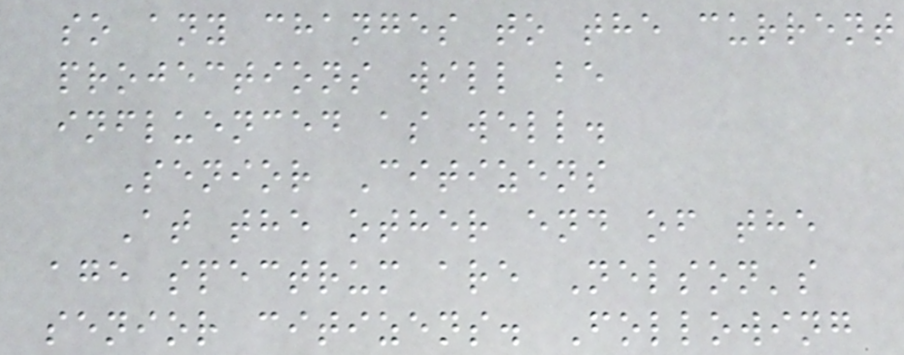so any changes to the current
projections will be
influenced as well.
Senior Citizens
At the other end of the
age spectrum are Nelson's
senior citizens. Following
